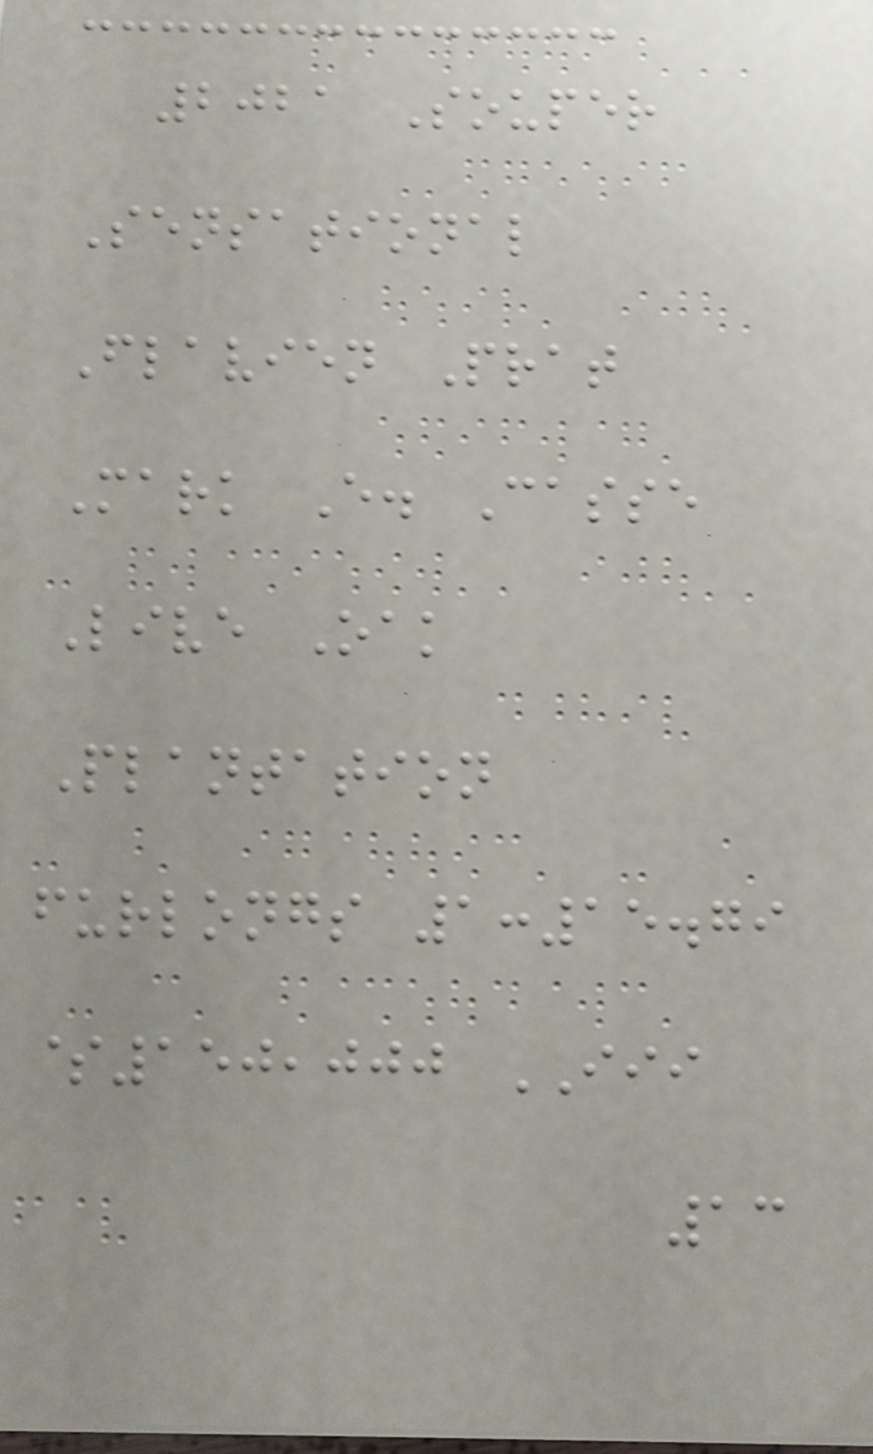2021 Souper
Sensational
Flavien Prat
Mark E. Casse
Live Oak
Plantation
furlongs 1:15.79
$150,000 III
13
